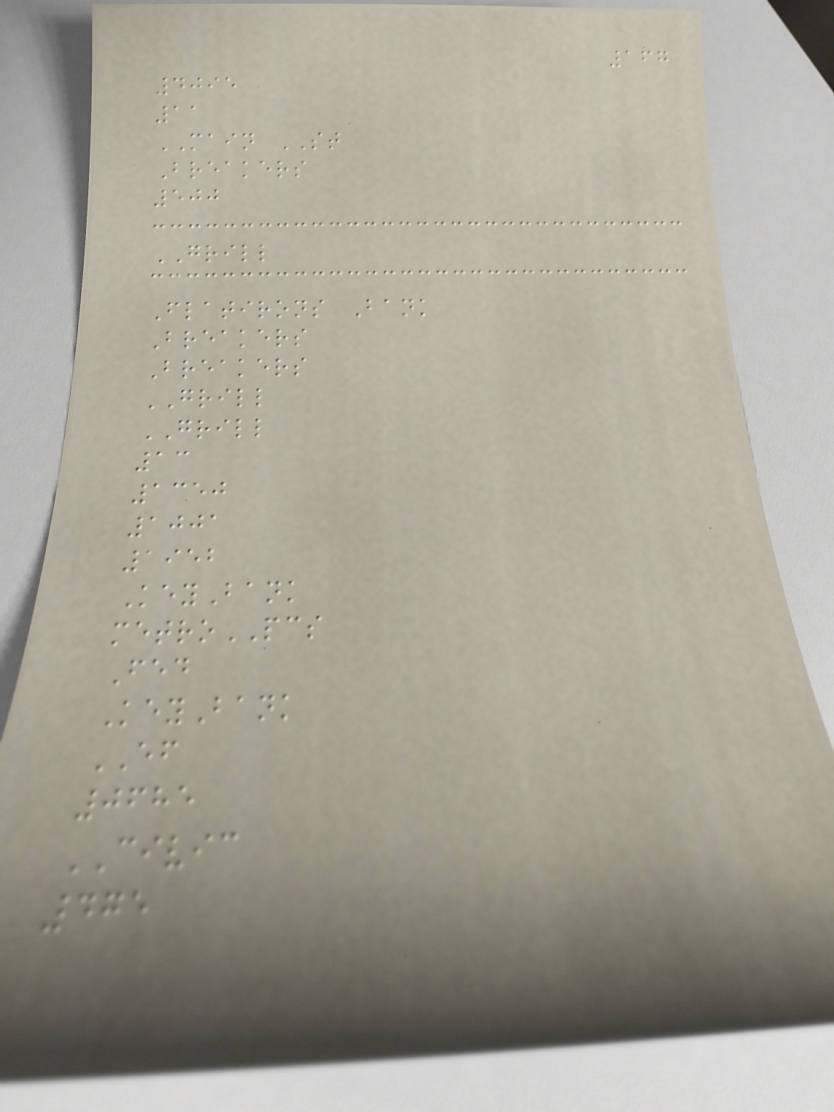167
4095
11
MAIN ST
Breakers
500
GRILL
Flatirons Bank
Breakers
Breakers
GRILL
GRILL
13
1350
1001
1952
KeyBank
metroPCS
Fed
KeyBank
EF
0685
CIVIC
475
